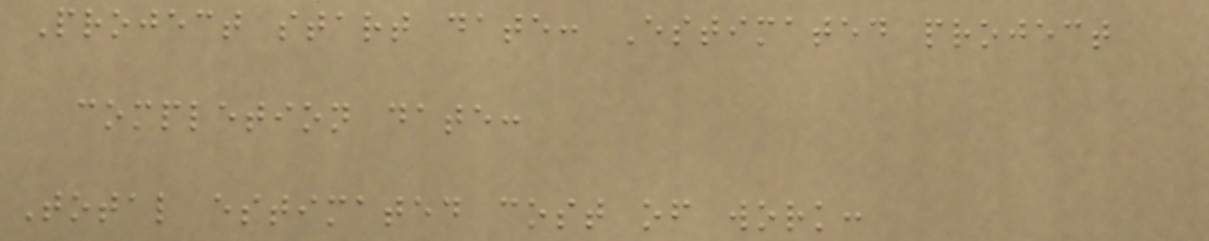Project start date: Estimated project
completion date:
Total estimated cost of work:
